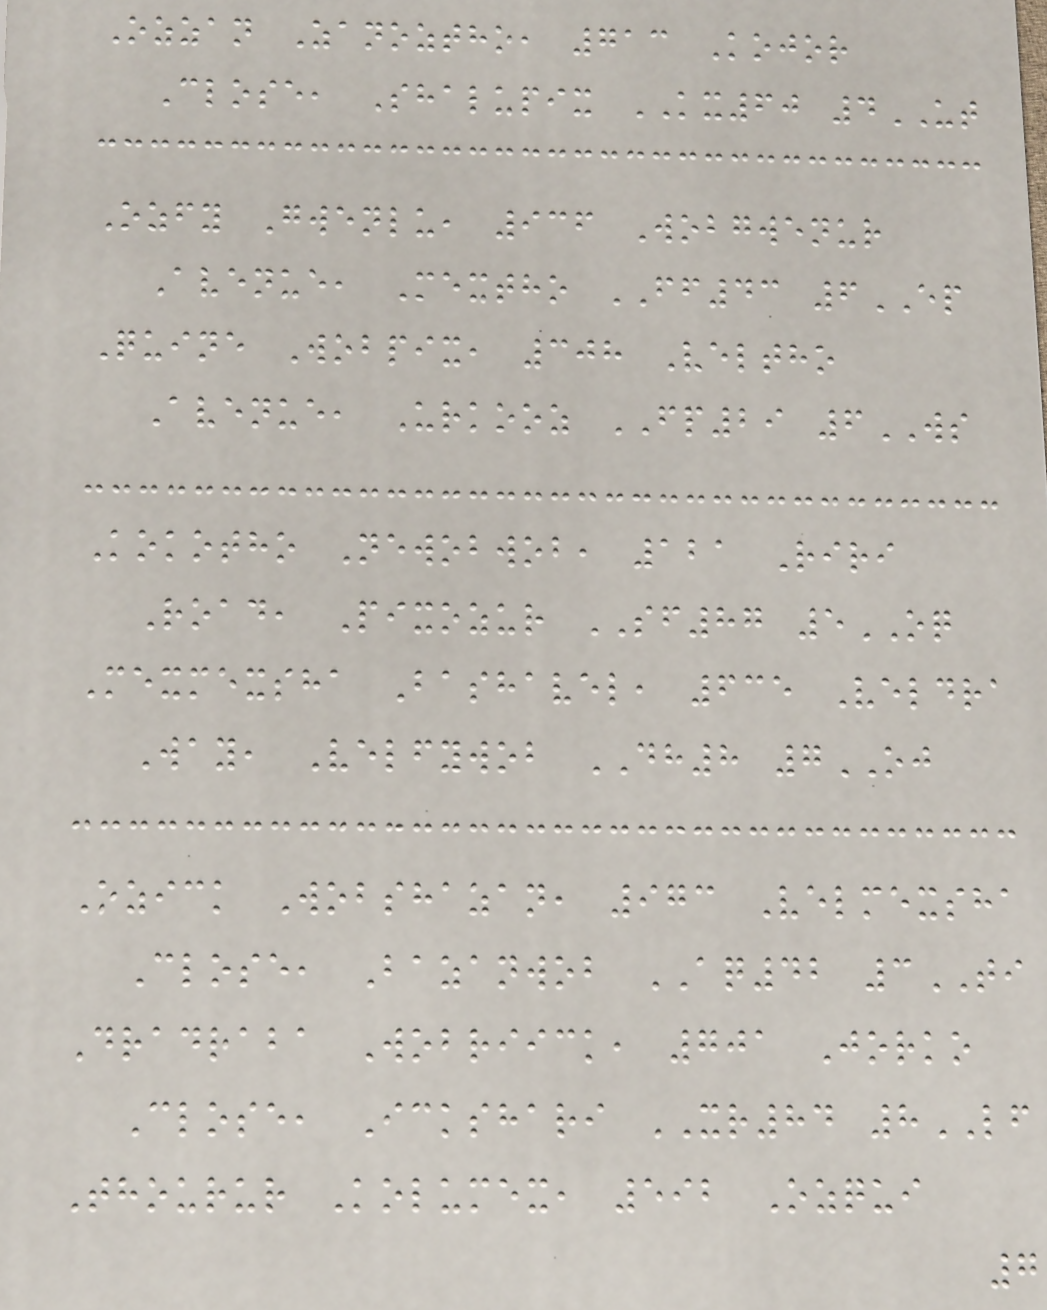Ozzan Zanoztho, 713 Kojor
Close, Shalupix KX60 4UT
Ozfy Gwenlu, 936 Wobgwenur
Avenue, Mextho FF43 6EP
Quine Wobpix, 308 Veltho
Avenue, Urkooz FP29 6WS
Kokotho Newobwob, 121 Riri
Road, Pixozur SF87 5OQ
Mexmexsha Bashavel, 635 Veldra
Way, Velfywob DH8 7OJ
Ozick Wobshazan, 973 Velmexsha
Close, Bazanwob AQ42 3TI
Dradraba Wobriick, 701 Jorko
Close, Ickshari XR84 8LF
Thourur Kolumex, 592 Ozqui
7
